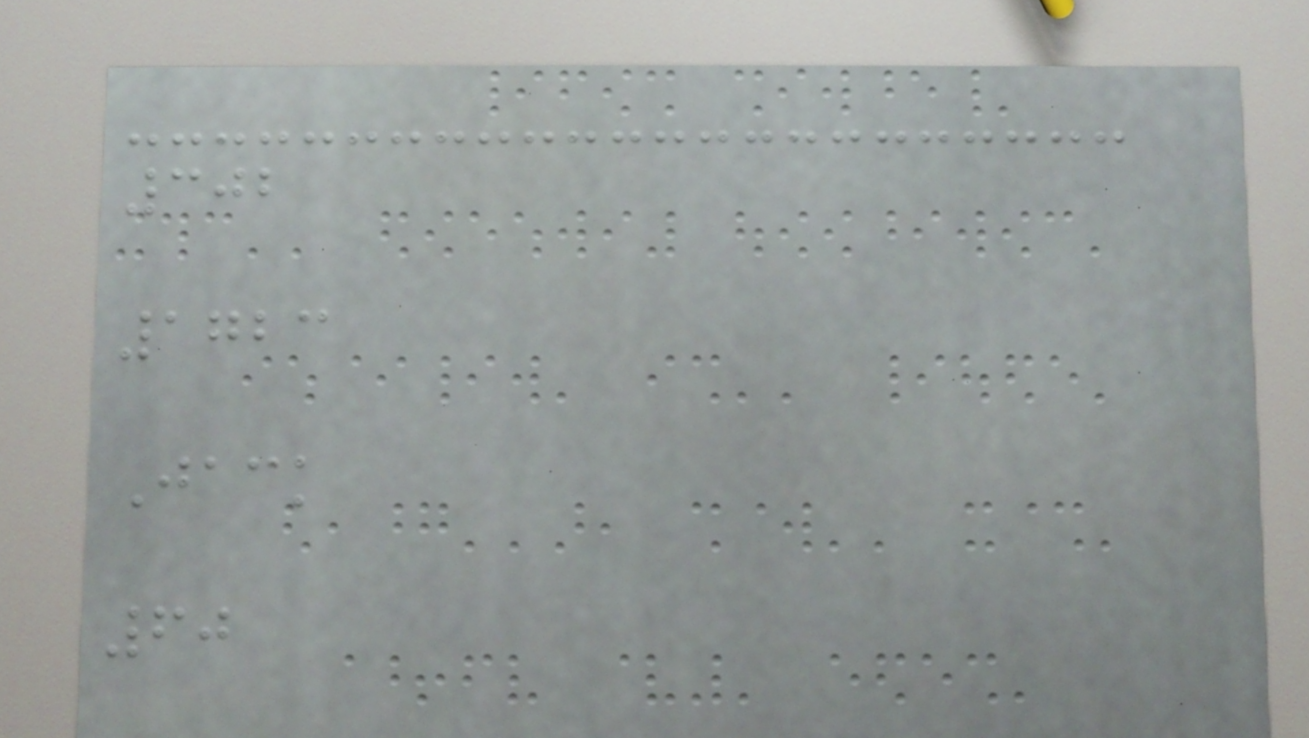302
1723
Jack
60
